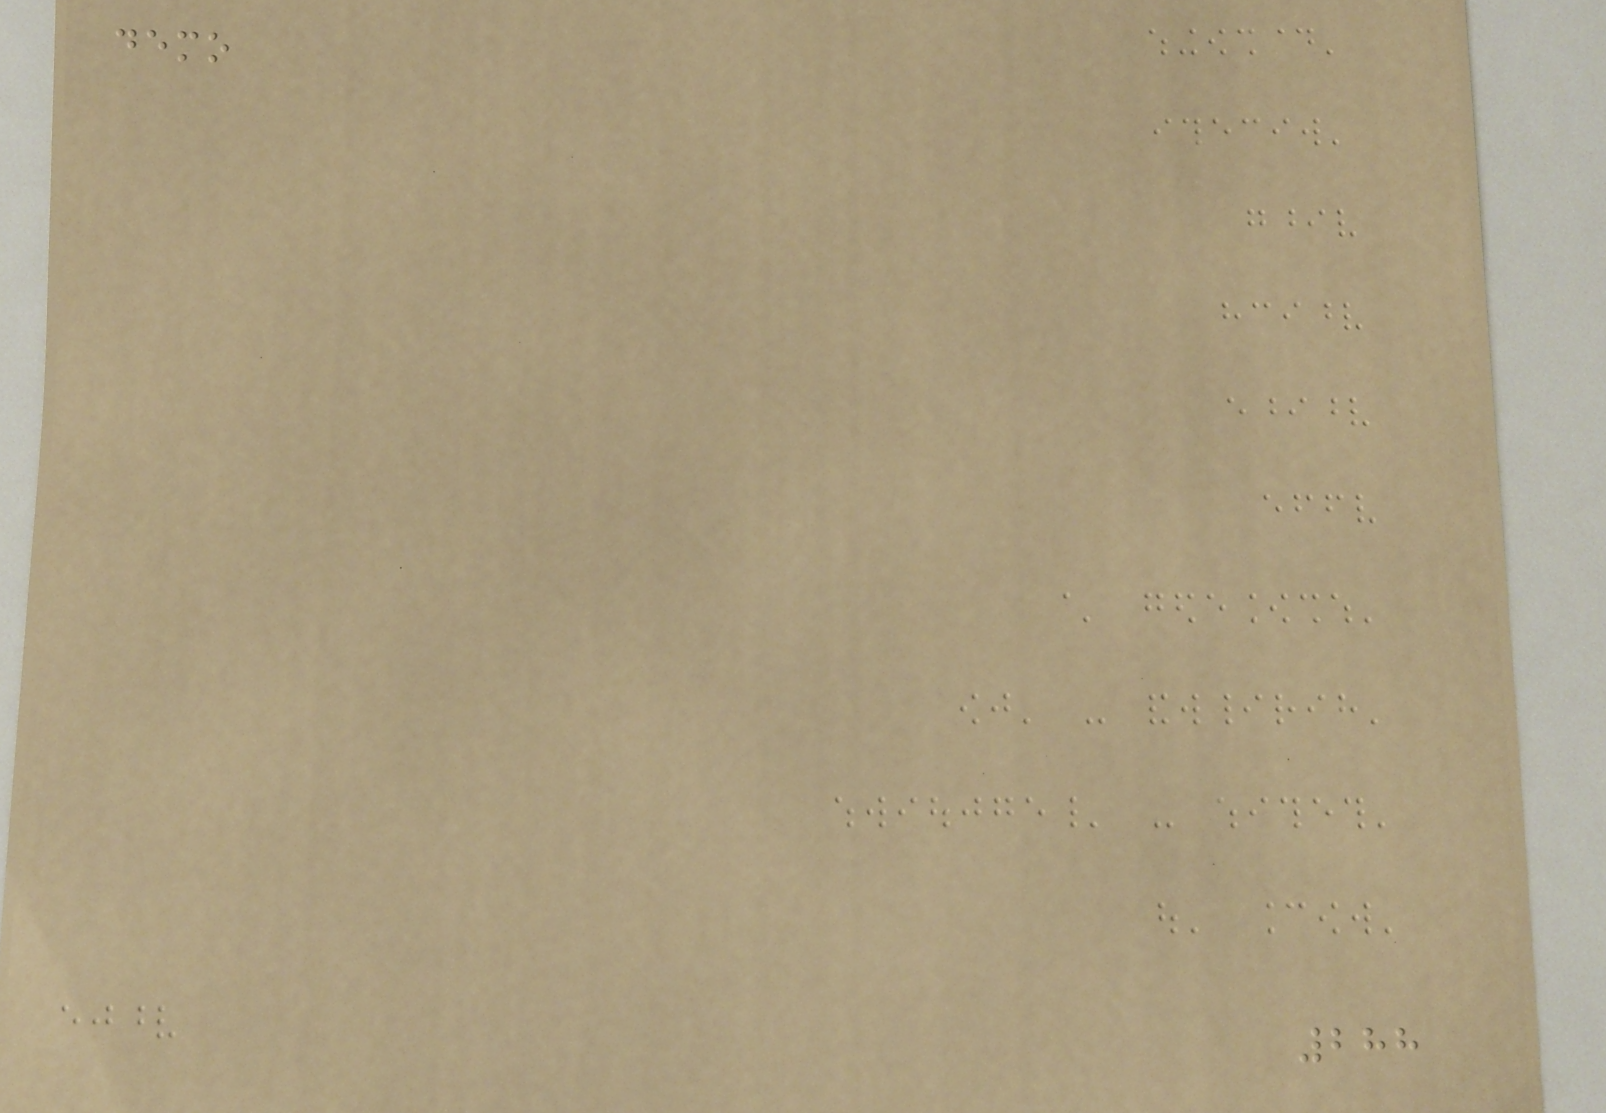demo
288
